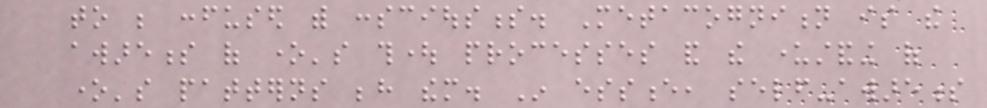to be confused with consciousness. Metacognition is the
awareness of one's thought processes and the understanding of
one's patterns behind them. In essence, self-awareness
